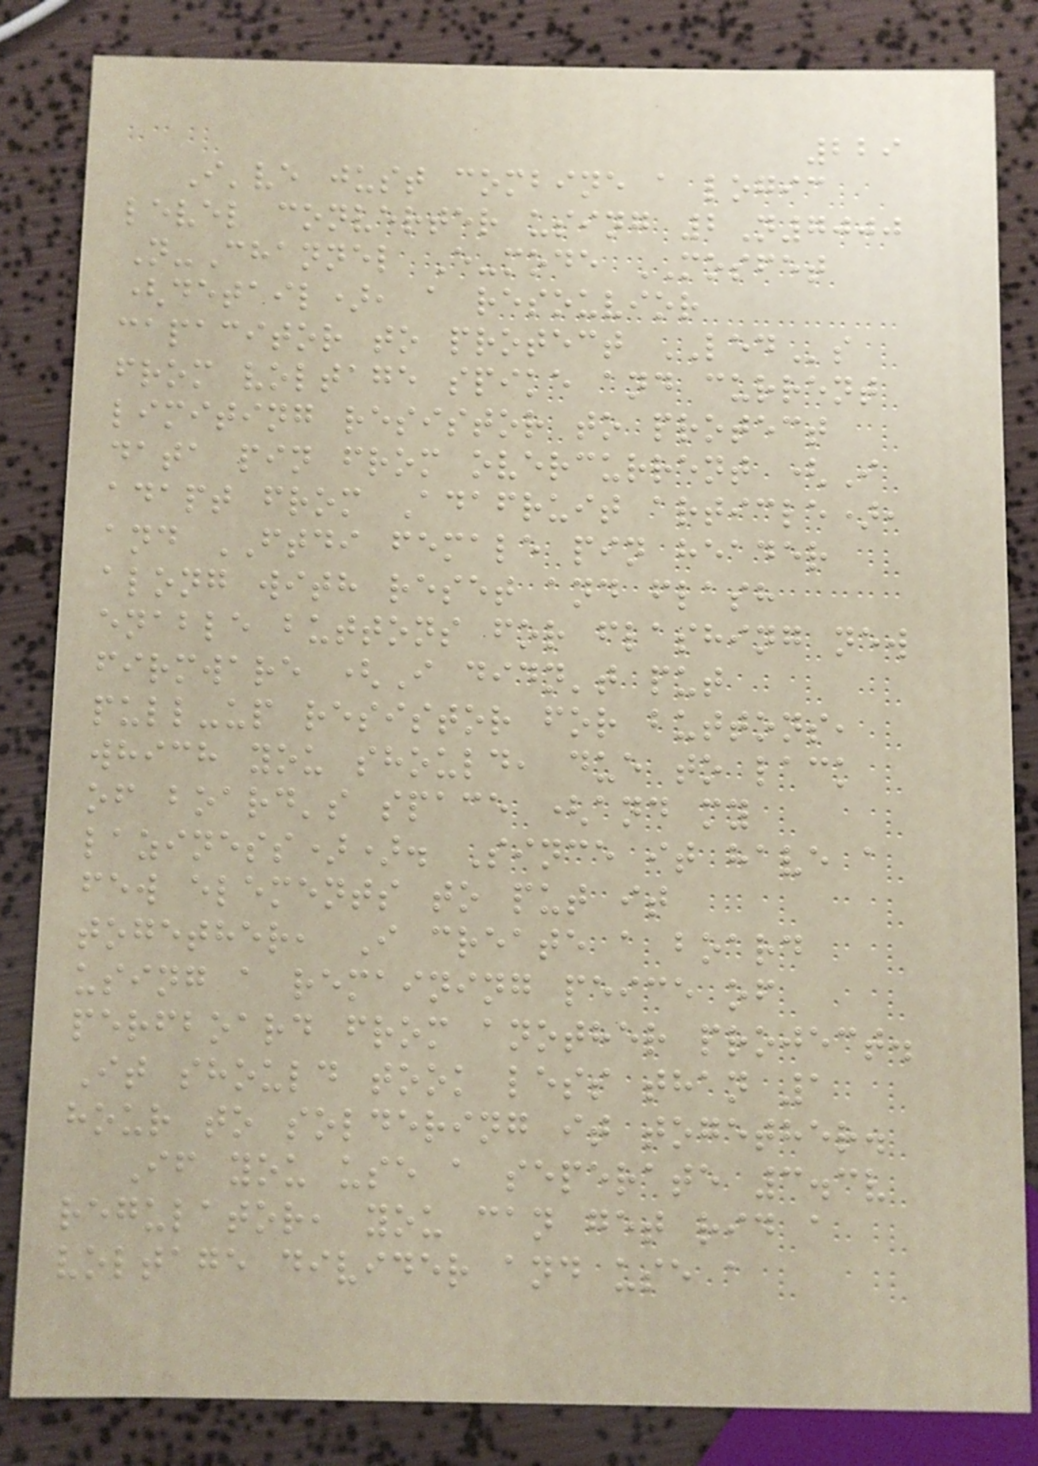229
I've just combine a logic
level converter using 2N7000
N-Channel E-mode MOSFET
(detail), a resouvior
capacitor to protect LEDs
from voltage spike and current
limiting resistor to protect
data pin from overcurrent (I
adapt from Adafruit article),
and FTDI female pin header
along with reset and flash
enable buttons for flashing new
firmware (I didn't put
pull-up resistor for buttons,
which you should, due to lack
of board's space (and my
laziness)). Since it have a
few elements to put it
together, I create a board
using a remaining peice of
perfboard from another project.
It should took less than 1
hour to soldering it together.
If you use a seperate 3.3v
regulator, you can get rid a
voltage divider and use a
